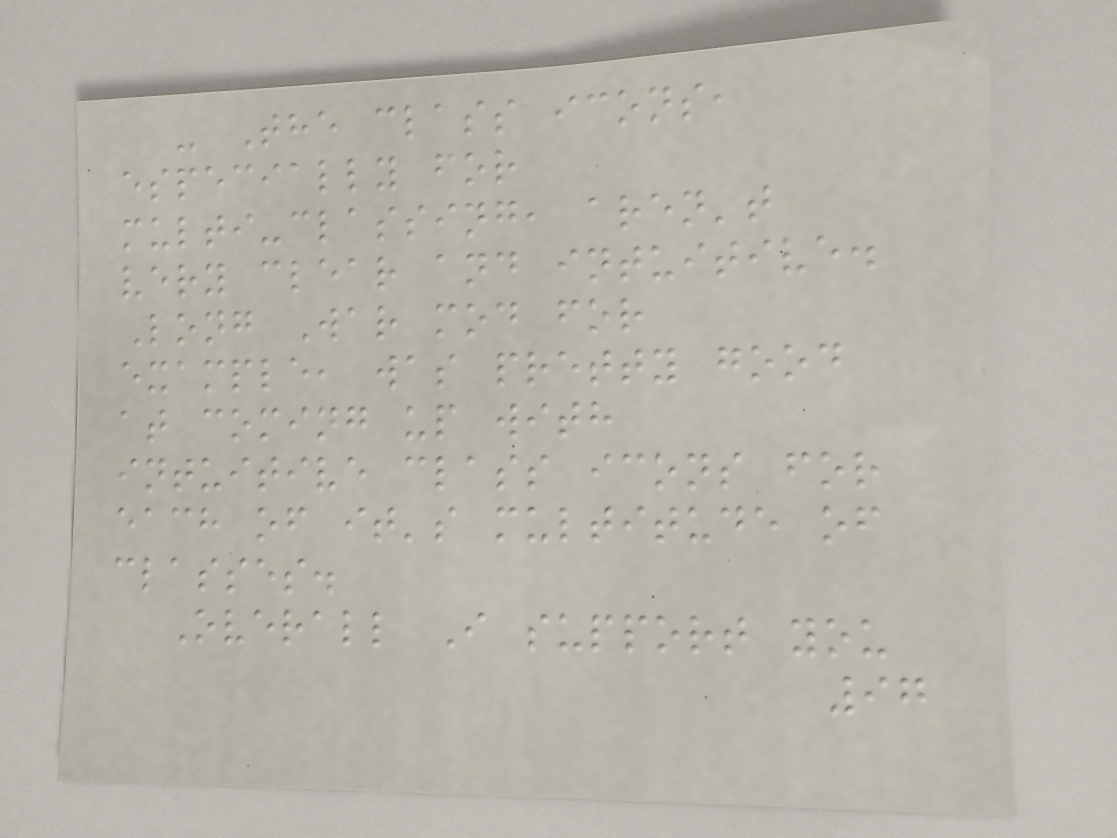- The class icons,
especially for
multi-classing, aren't
very clear and intuitive.
Long War mod for
example, was pretty good
at coming up with
intuitive class icons for
each of it's multitude of
classes.
Overall I support you
97
